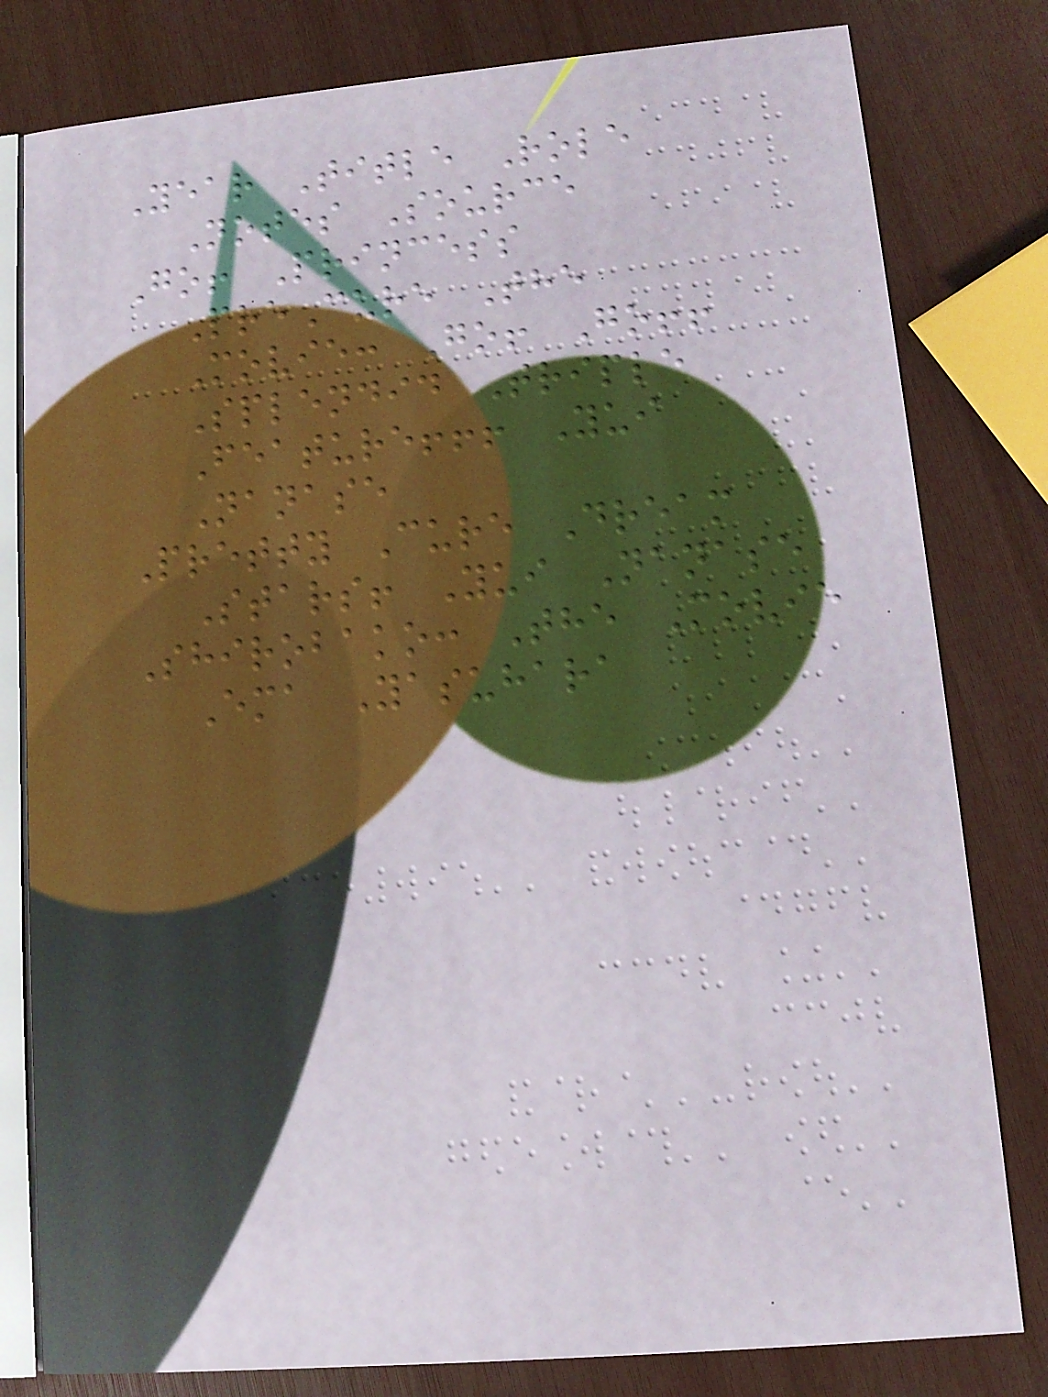Year Title Role
Notes Source
Go! Princess
PreCure The
Movie: Go! Go!!
Splendid Triple
Feature!!! Yui
Nanase
Pretty Cure Dream
Stars! Yui Nanase
Shirobako: The Movie
Ema Yasuhara
